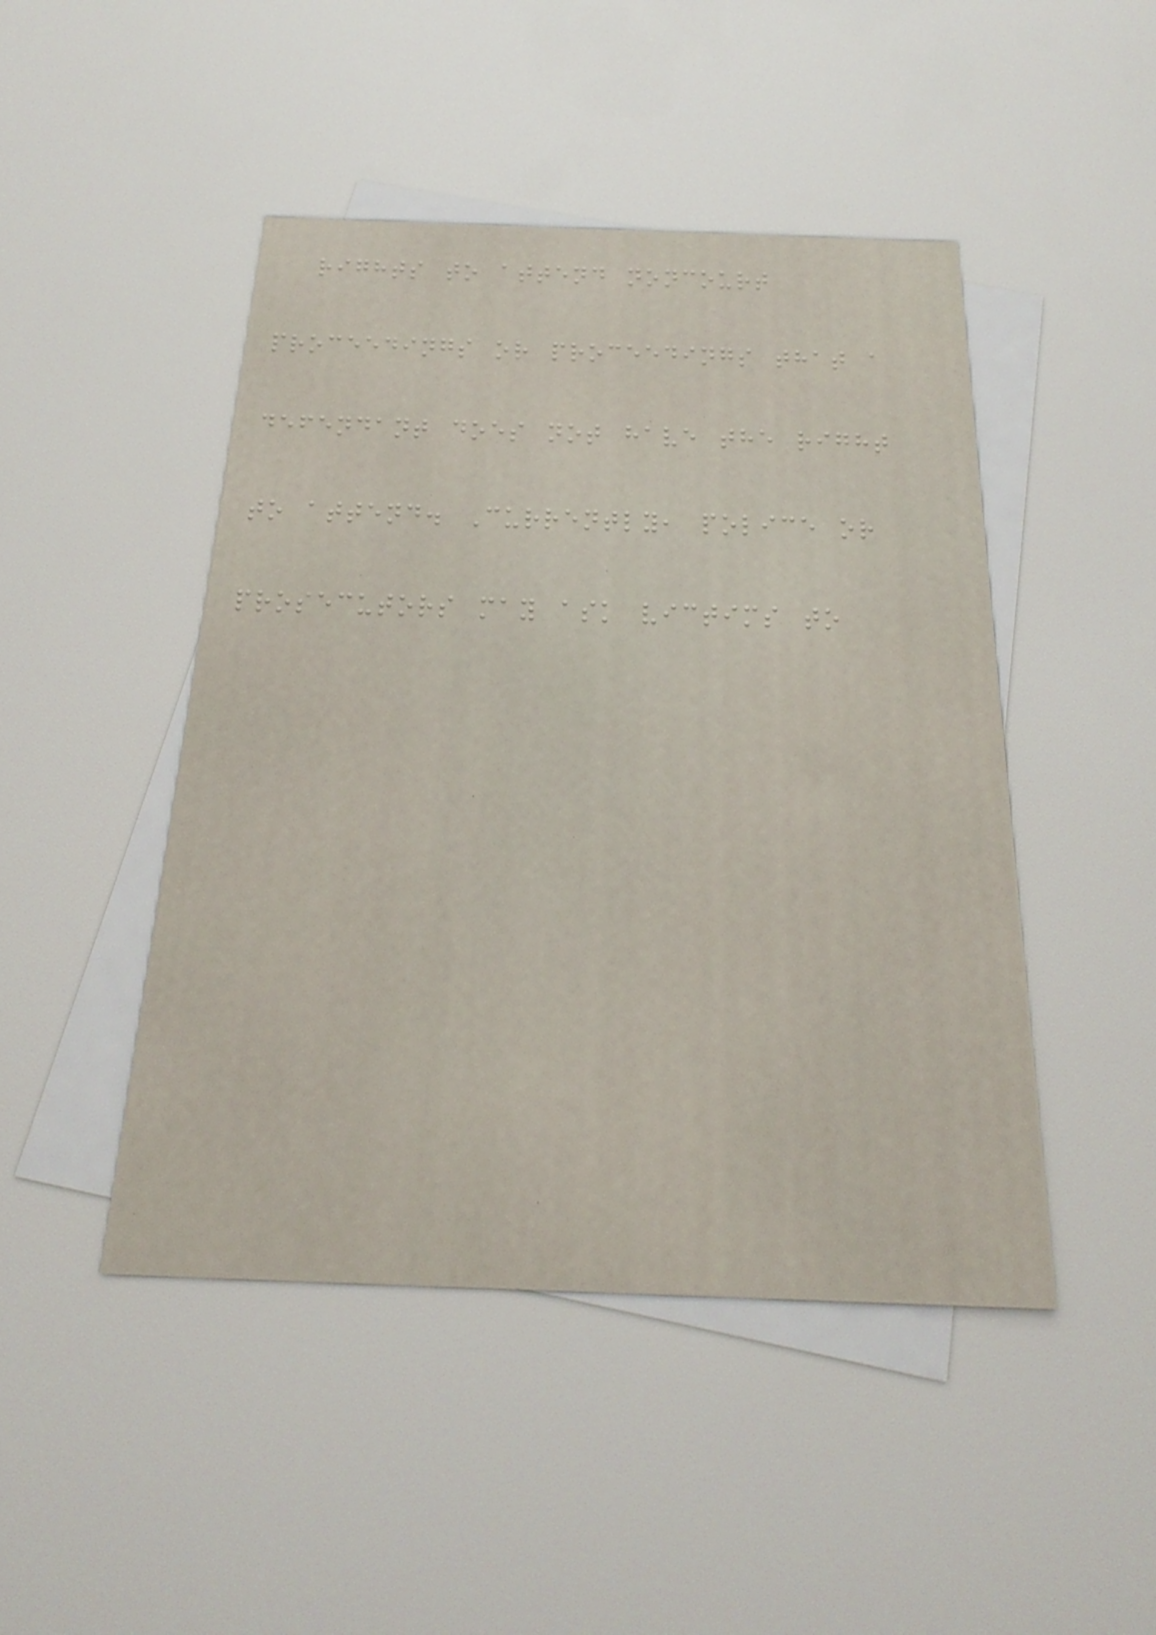rights to attend noncourt
proceedings or proceedings that a
defendant does not have the right
to attend. Currently, police or
prosecutors may ask victims to
